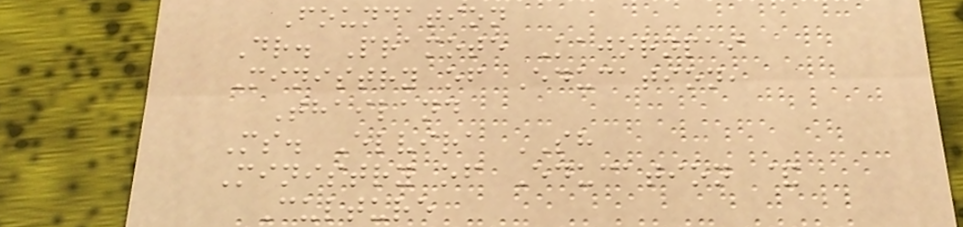Foundation
Dr. Pramote Kajornpai
Ministry of Education,
Thailand
Ms. Elvira SH
Ministry of Education &
Culture
